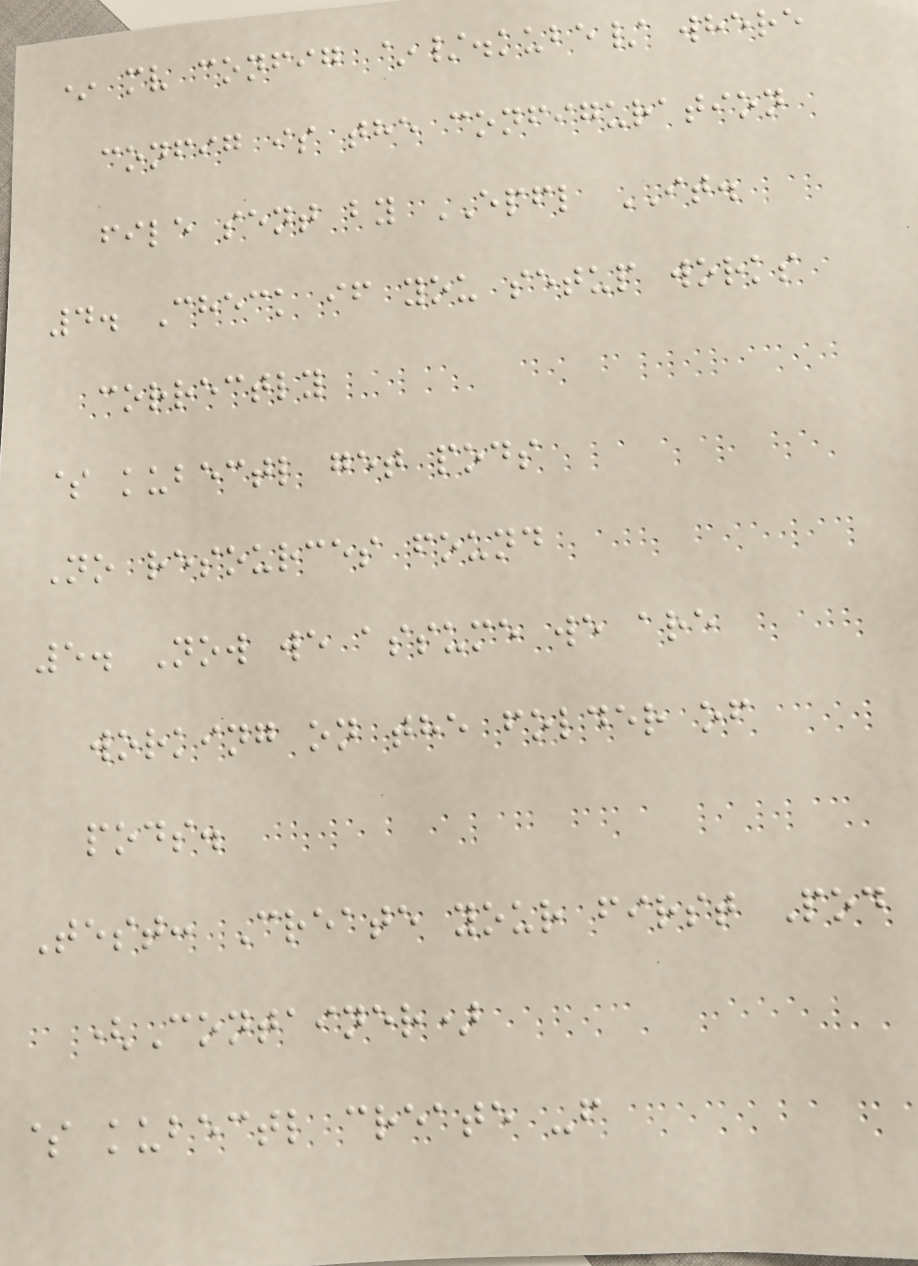* mv config ~/.kube/ where
config is the configuration
file sent by EPFL IT.
4. Check if you setup works
correctly
$ kubectl get pods
No resources found
5. Now we assume we are
working on the folder of
pods.
Test: Create your first Pod
(Container)
$ kubectl create -f
